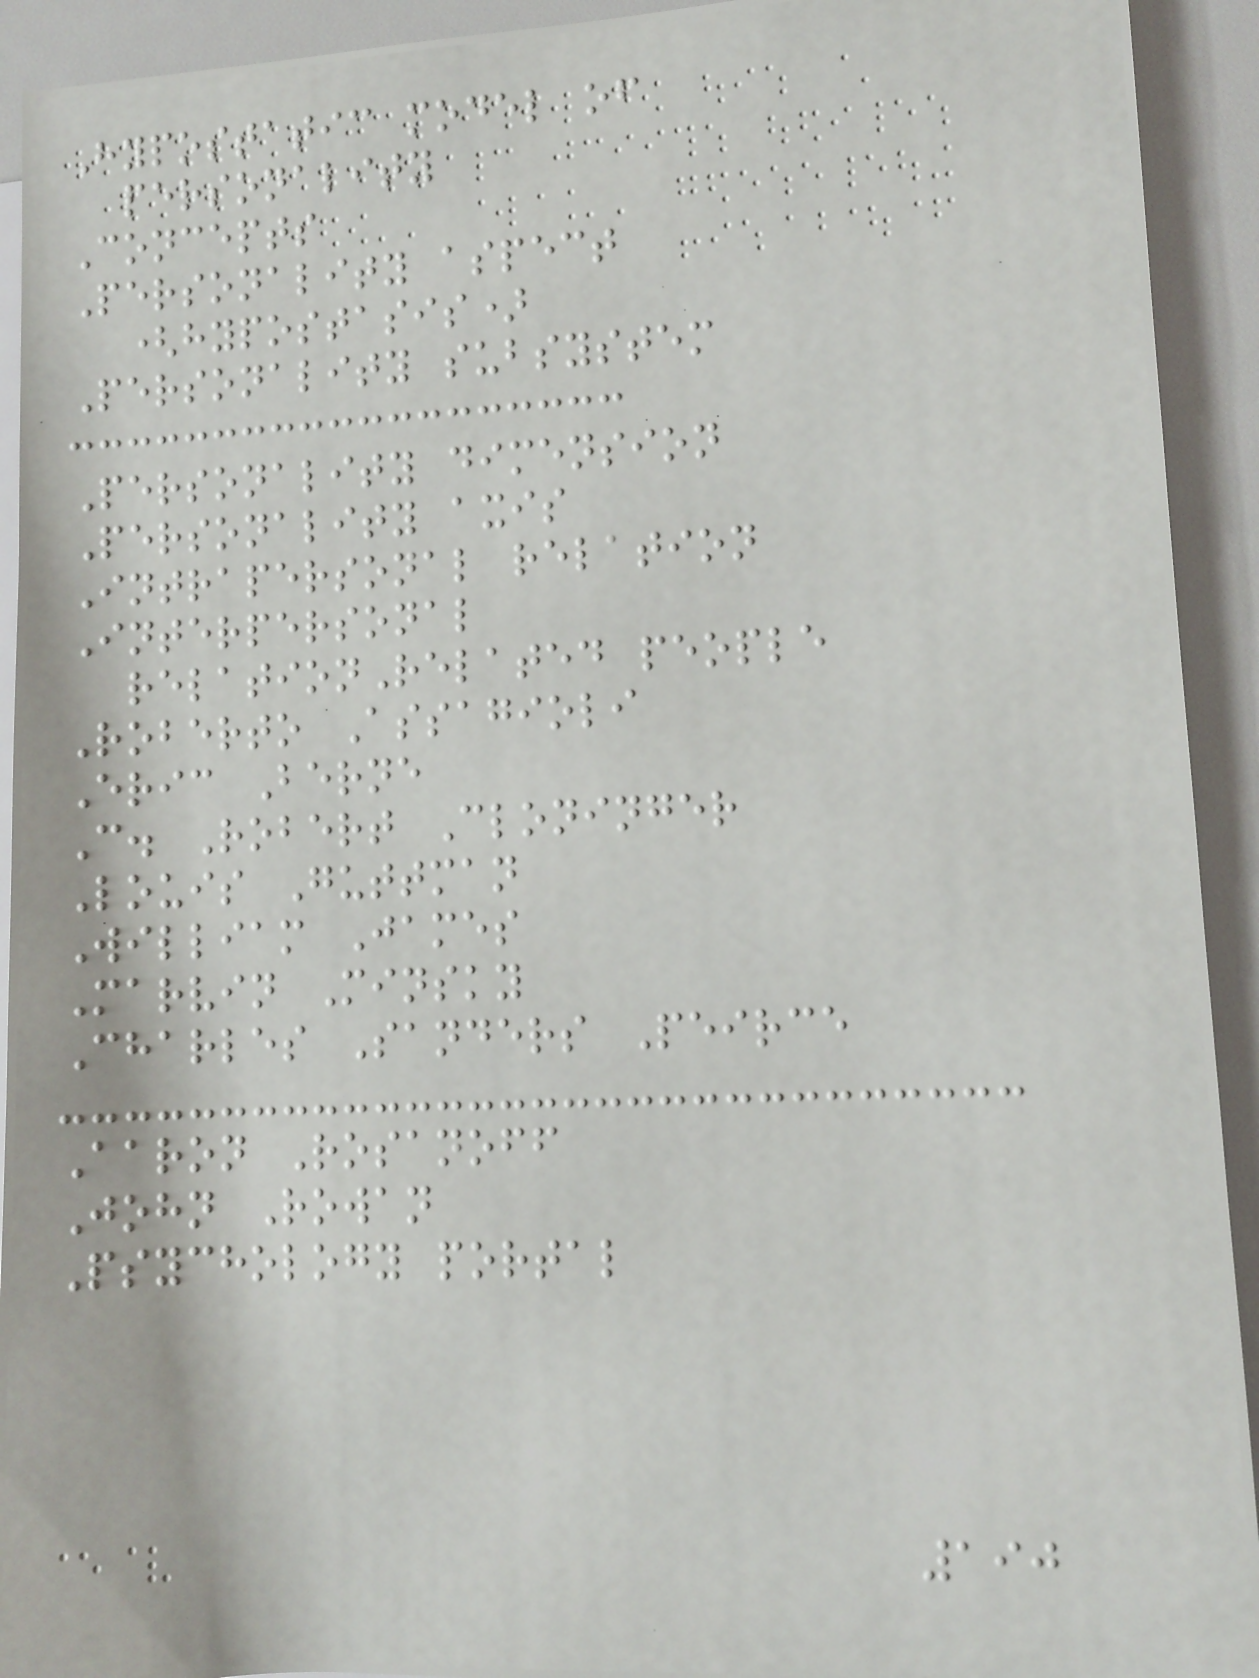Hypostatic model of
personality
Concepts
Personality aspect
(hypostasis)
Personality subsystem
Personality dimension
Personality axis
Intrapersonal relation
Interpersonal
relationRelated people
Roberto Assagioli
Eric Berne
C. Robert Cloninger
Louis Guttman
William James
Marvin Minsky
Charles Sanders Peirce
Aaron Rosanoff
John Rowan
Psychology portal
190
